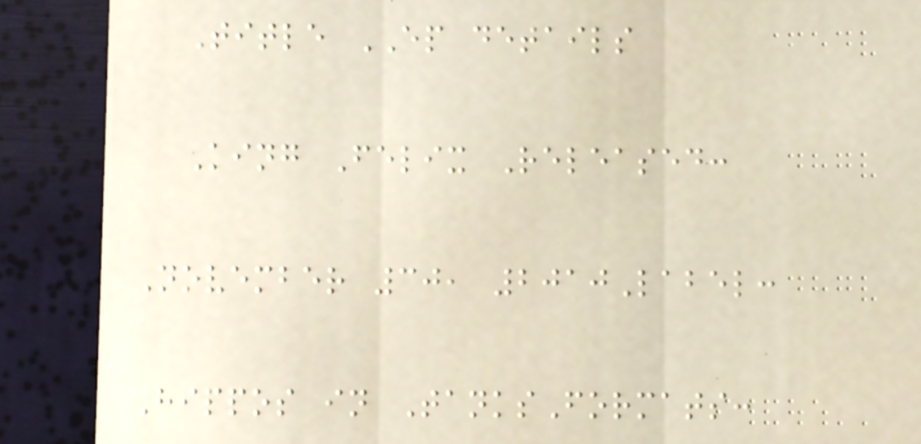Title EP details
King Felix Released:
November 30, 2010Label:
Hippos in TanksFormats:
